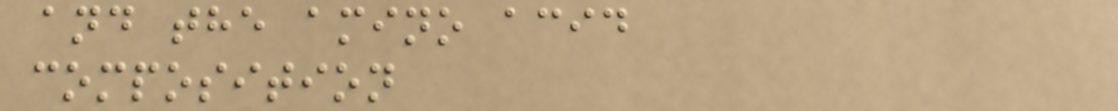and the amino acid
composition
